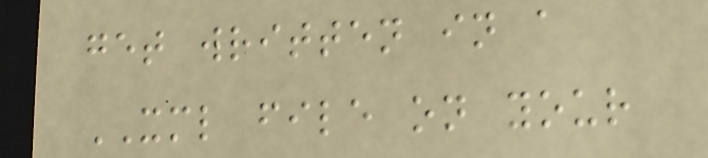get written in a
XML file on your
